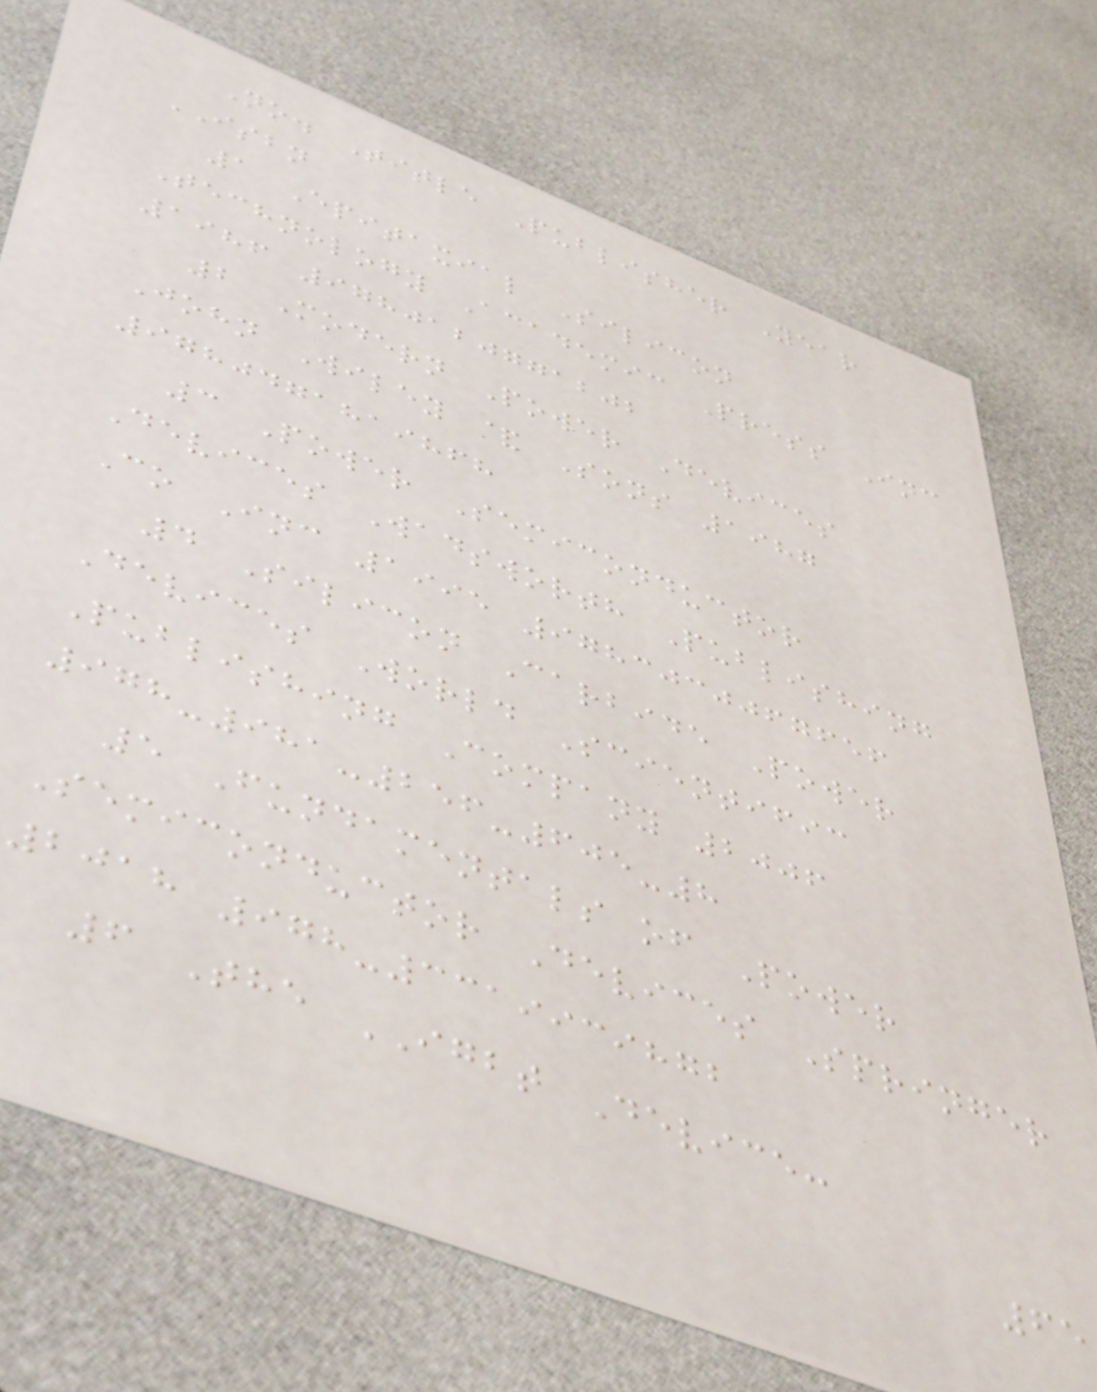No. Title Publisher Year
ISBN
1 Epitaxial Silicon
Technology Academic Press Inc
1986 9780120771202
2 Modern Power Devices
John Wiley & Sons 1987
9780471819868
3 Power Semiconductor
Devices Wadsworth Publishing
Co Inc 1995 9783030067656
4 Silicon Carbide Power
Devices World Scientific
Publishing Company 2006
978-981-256-605-8
5 Fundamentals of Power
Semiconductor Devices Springer
2018 978-3319939872
6 The IGBT Device:
65
